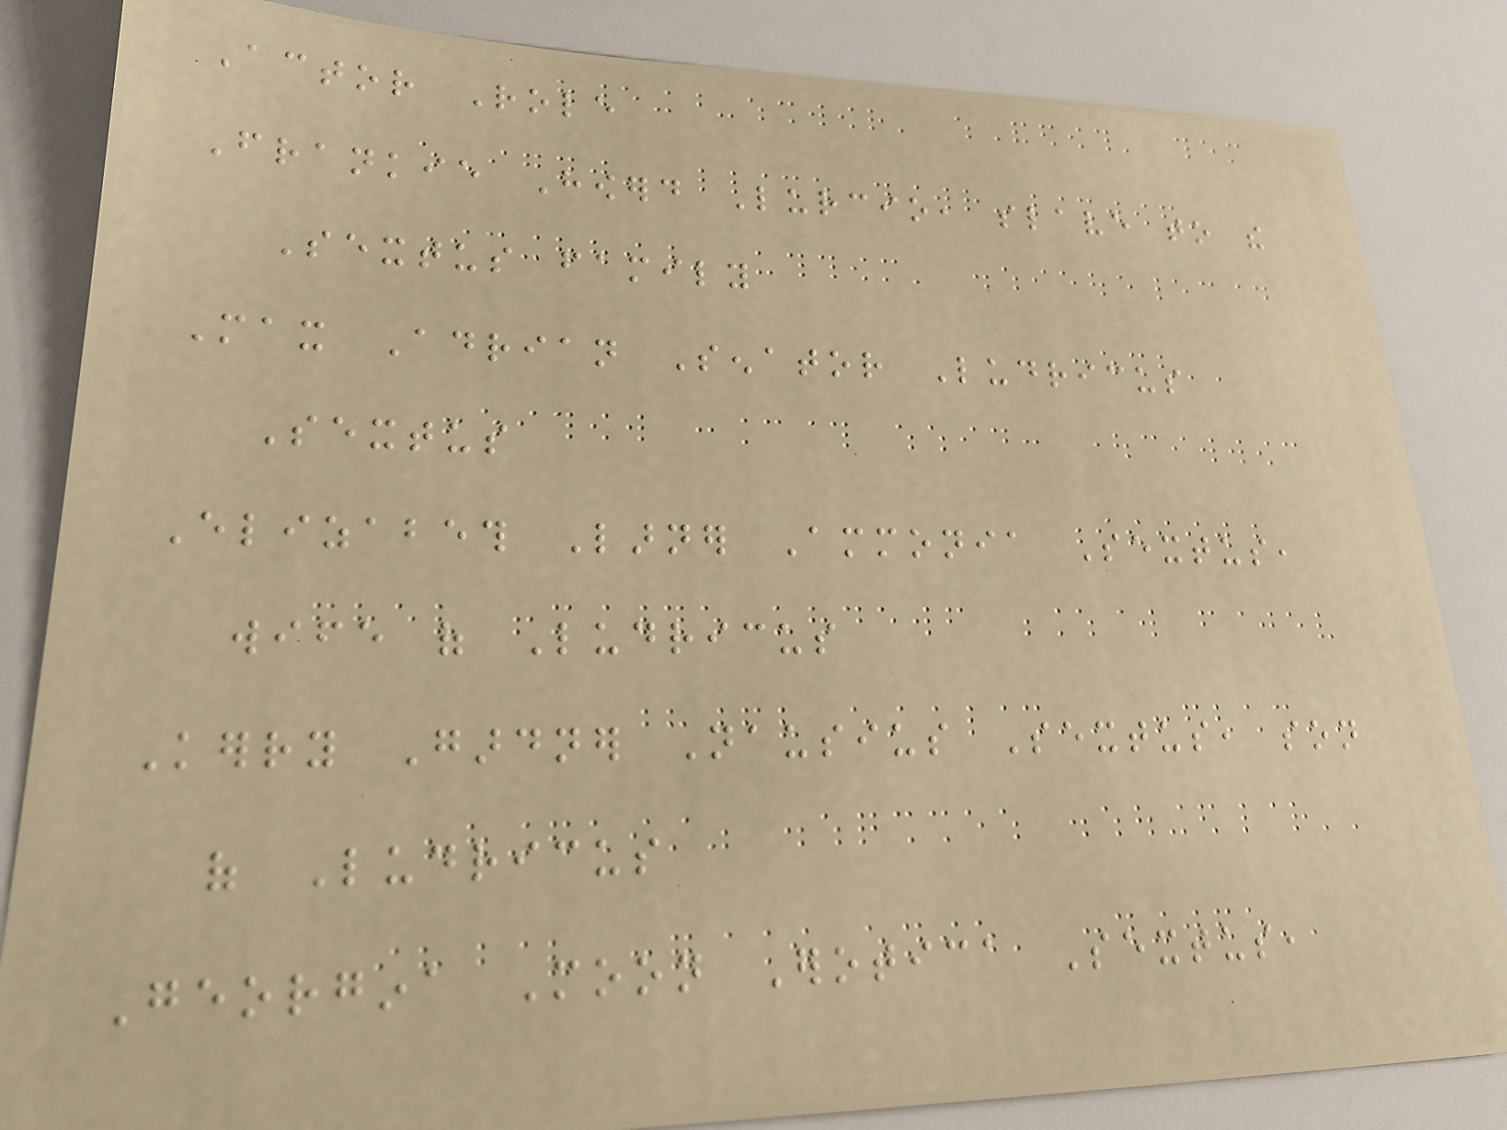Actor Role
Frankie Howerd Lurcio, slave to the
Sextus family
Max Adrian Senator Ludricus
Sextus
Elizabeth Larner Ammonia Sextus,
wife of Ludricus
Kerry Gardner Nausius Sextus, son
of Ludricus
Georgina Moon Erotica Sextus,
